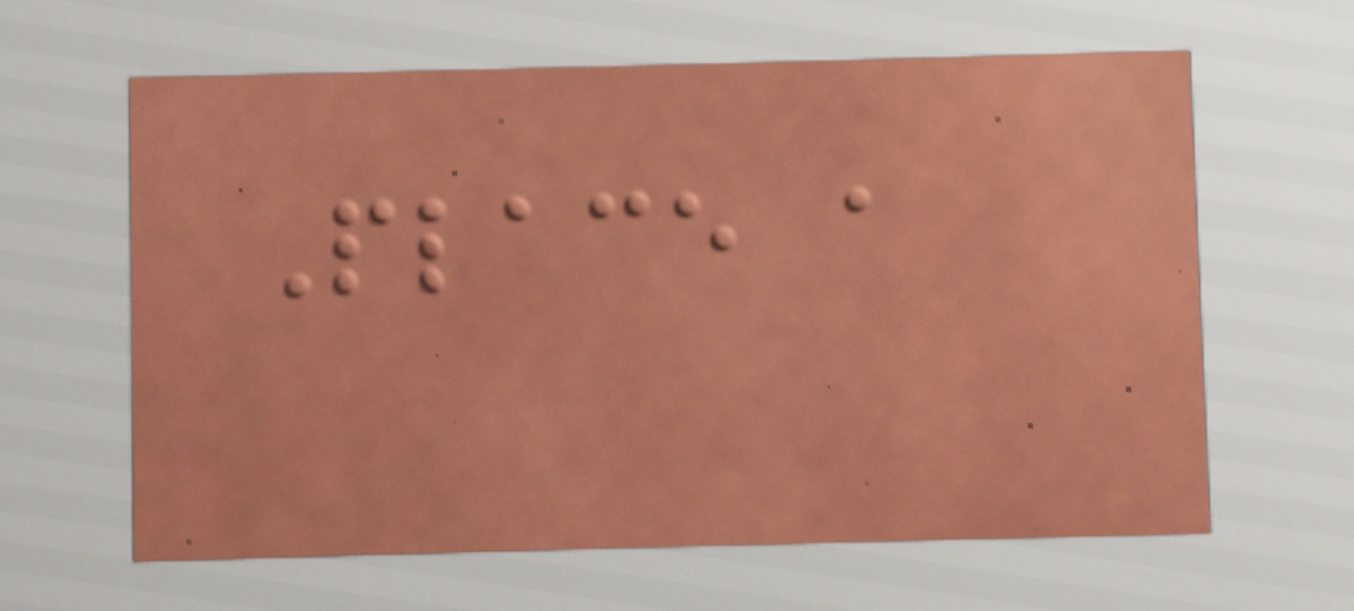Place a
